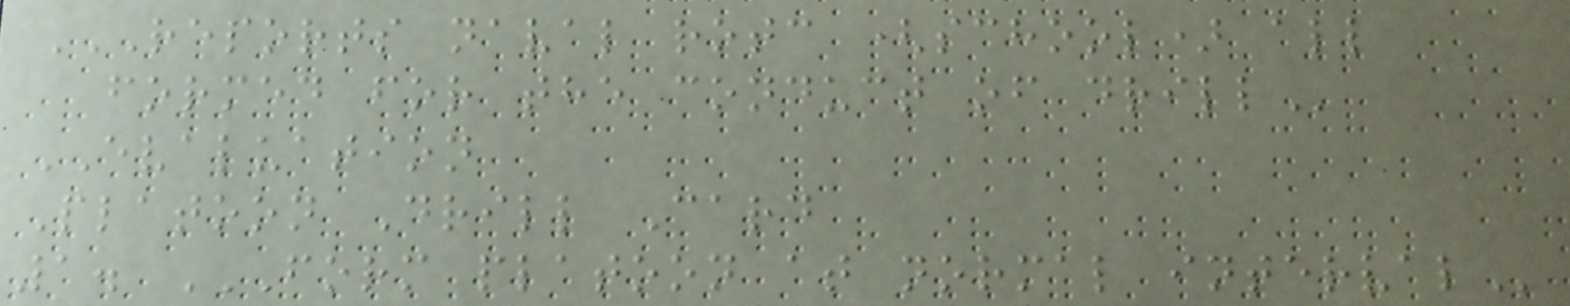REPORTS NAVAL ROTC (SCHOOL) ALL
FORMED FOR THE CONDUCT OF DRILL
EVALUATION
Platoon Drill Card
1. FORM PLATOON AT NORMAL INTERVAL
